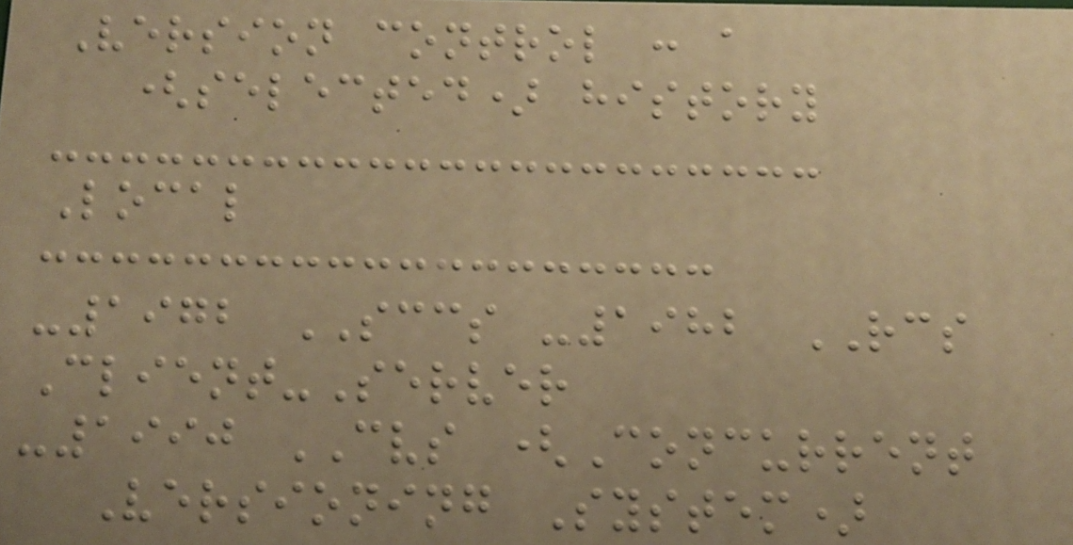Version control : a
(selected) history
Local
-1972 SCCS -1982 RCS
Client-Server
-1990 CVS (Concurrent
Versioning System)
